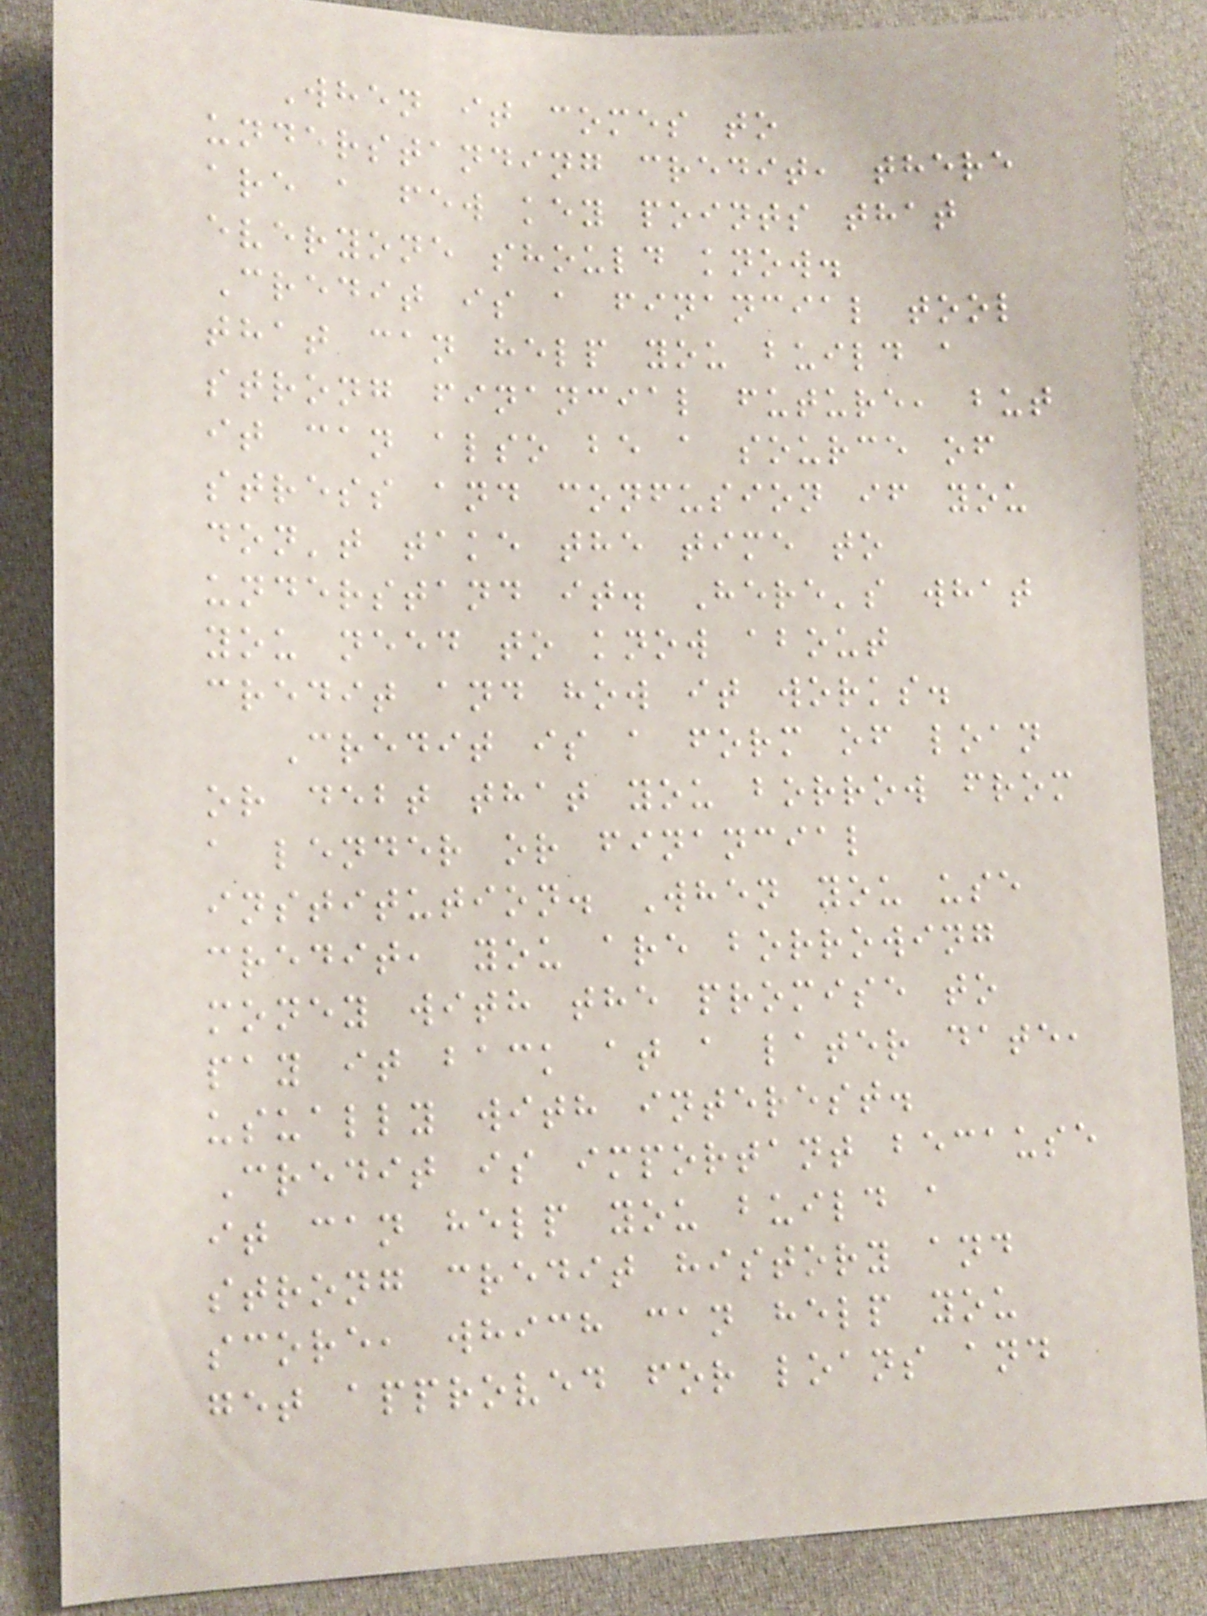When it comes to
understanding credit, there
are a few key points that
everyone should know.
Credit is a financial tool
that can help you build a
strong financial future, but
it can also be a source of
stress and confusion if you
don't take the time to
understand it. Here's what
you need to know about
credit and how it works.
Credit is a form of loan
or debt that you borrow from
a lender or financial
institution. When you use
credit, you are borrowing
money with the promise to
pay it back at a later date,
usually with interest.
Credit is important because
it can help you build a
strong credit history and
score, which can help you
get approved for loans and
